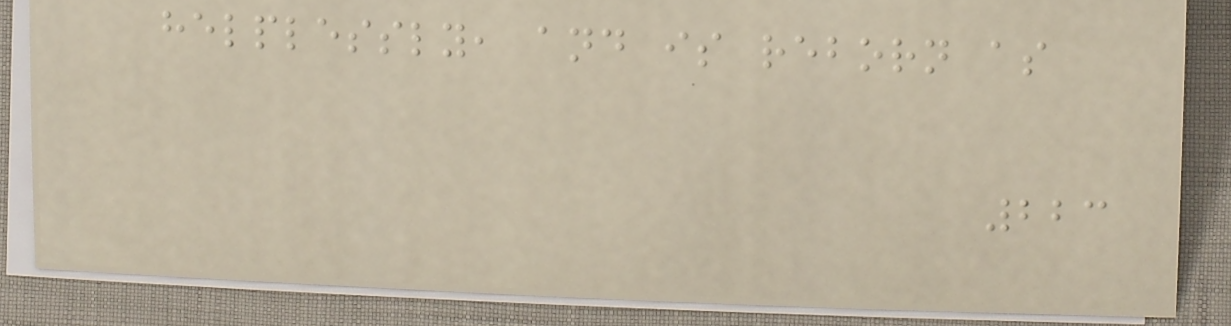helplessly, and is reborn as
223
